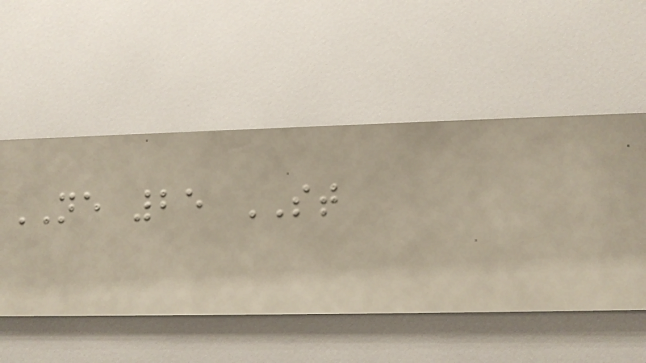NE 25 ST
